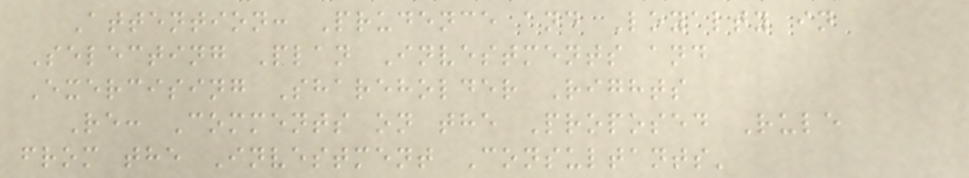Attention: Prudence and Loyalty in
Selecting Plan Investments and
Exercising Shareholder Rights
Re: Comments on the Proposed Rule
from the Investment Consultants'
